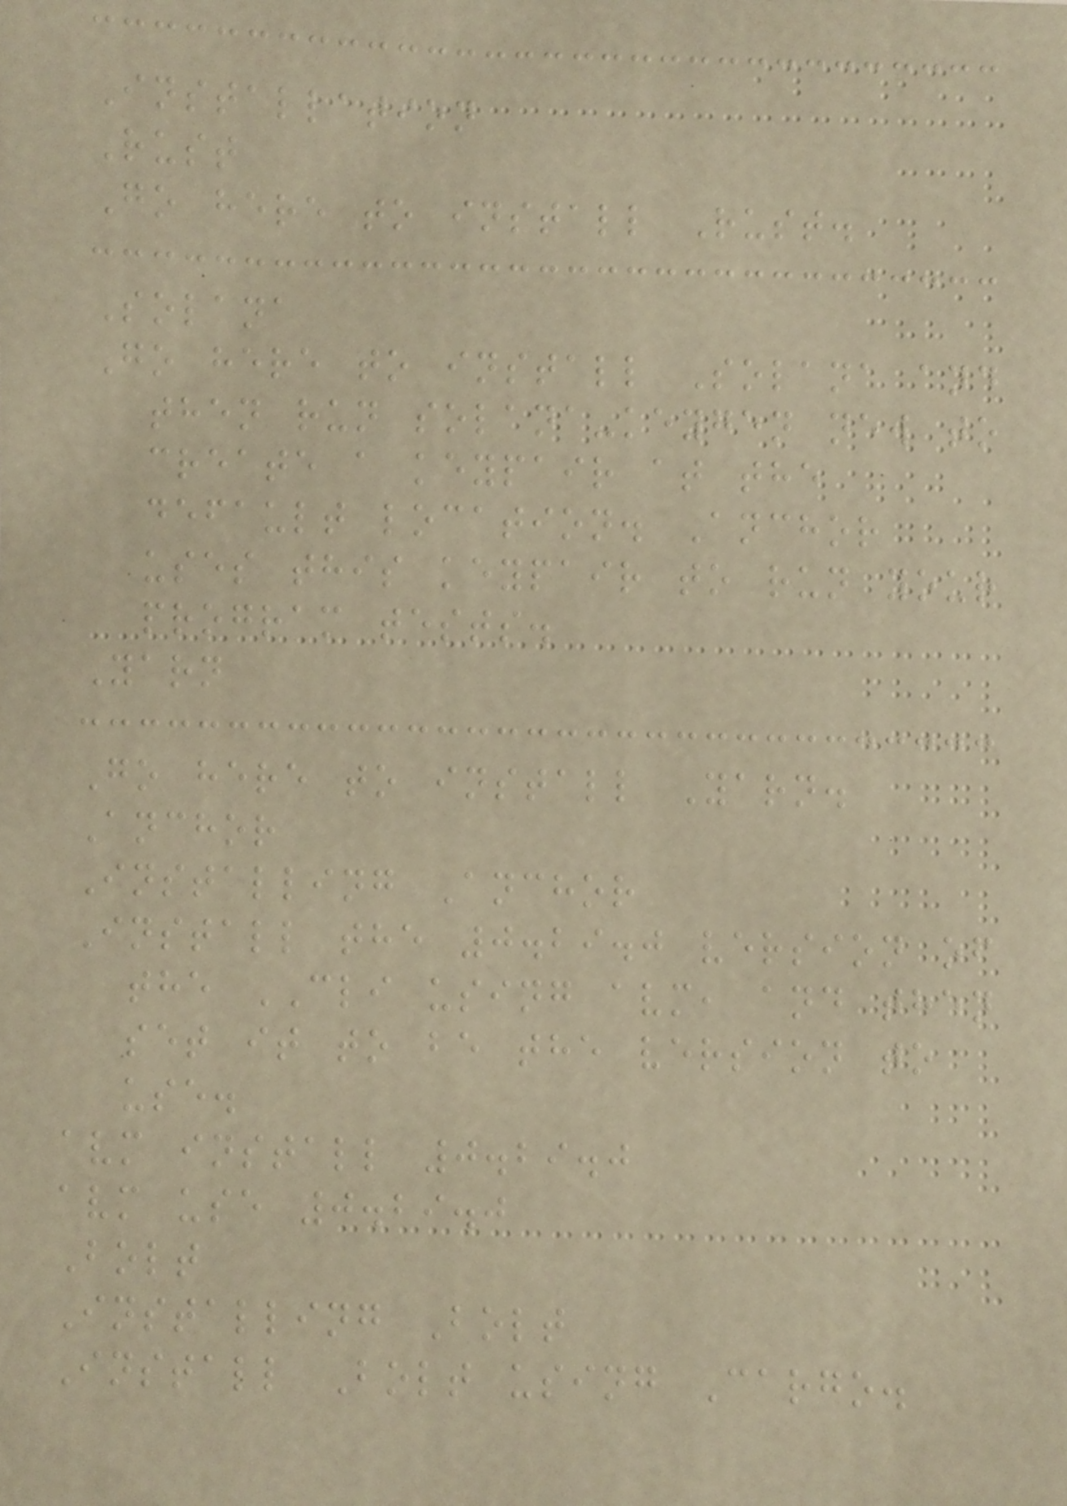Installation
Rust
Go here to install Rust.
Solana
Go here to install Solana and
then run solana-keygen new to
create a keypair at the
default location. Anchor
uses this keypair to run your
program tests.
Yarn
Go here to install Yarn.
Anchor
Installing Anchor
Install the 0.29.0 version of
the CLI using avm, and then
set it to be the version to
use.
avm install 0.29.0
avm use 0.29.0
Bolt
Installing Bolt
Install Bolt using Cargo.
